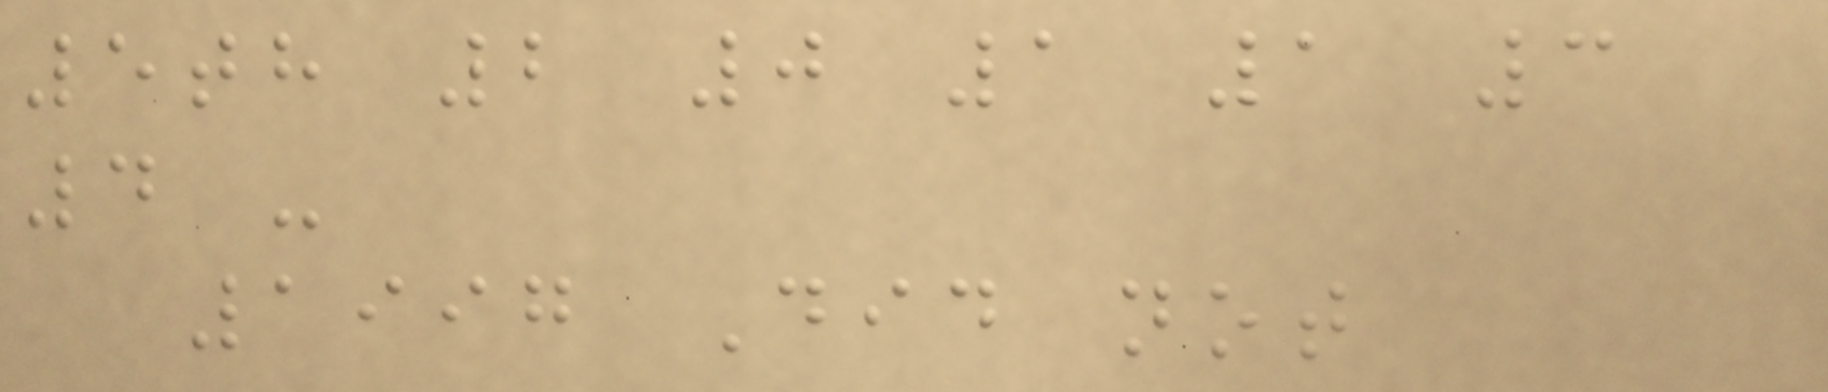5th 2 0 1 1 3
4 -
1997 Did not
